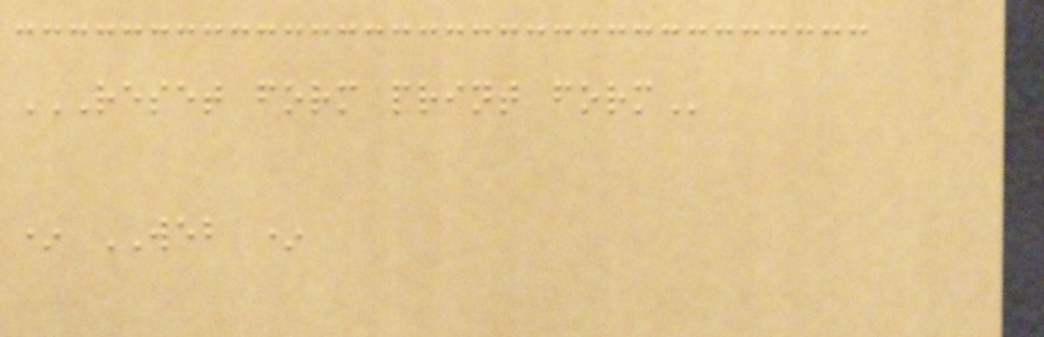RESET FORM PRINT FORM
* WEB *
